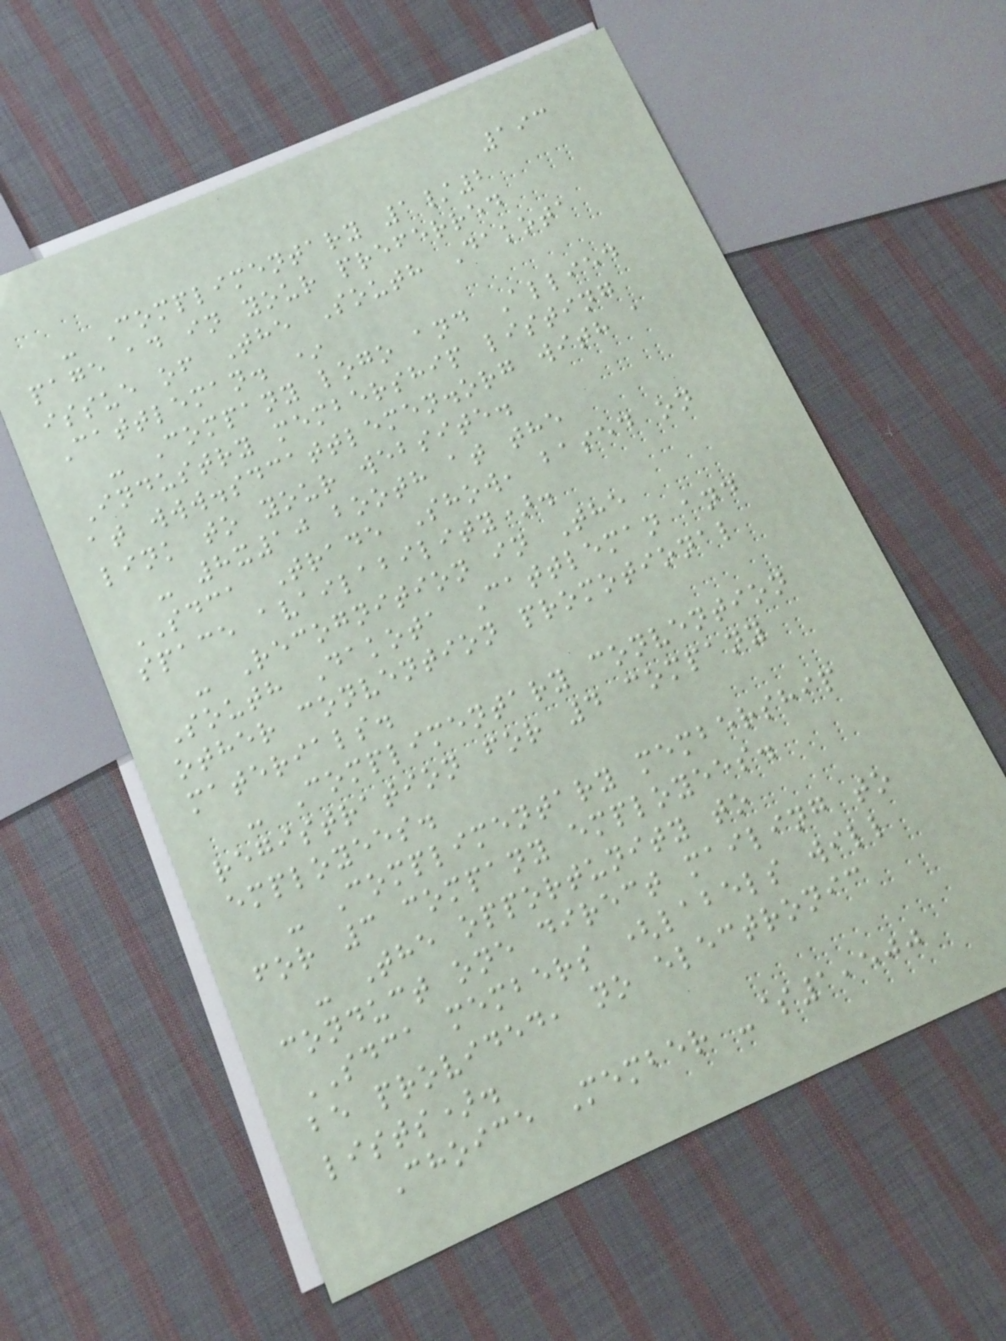193
- Complimentary 1/2
page ad in your preferred
issue of The South Dakota
Cattleman. *
- Company logo and Allied
Industry membership listing
at www.sdcattlemen.org with a
link to your website.
- 8x10 booth at the
SDCA Trade Show, based on
space availability).
- Recognition in The
South Dakota Cattleman and
other convention promotional
materials.
- Complimentary convention
registration for 4 company
employees.
- Complimentary membership
for 3 company employees.
- The opportunity to
conduct one direct mailing to
SDCA members (labels will
be provided, no electronic
lists).
Choice Member -$1,500
